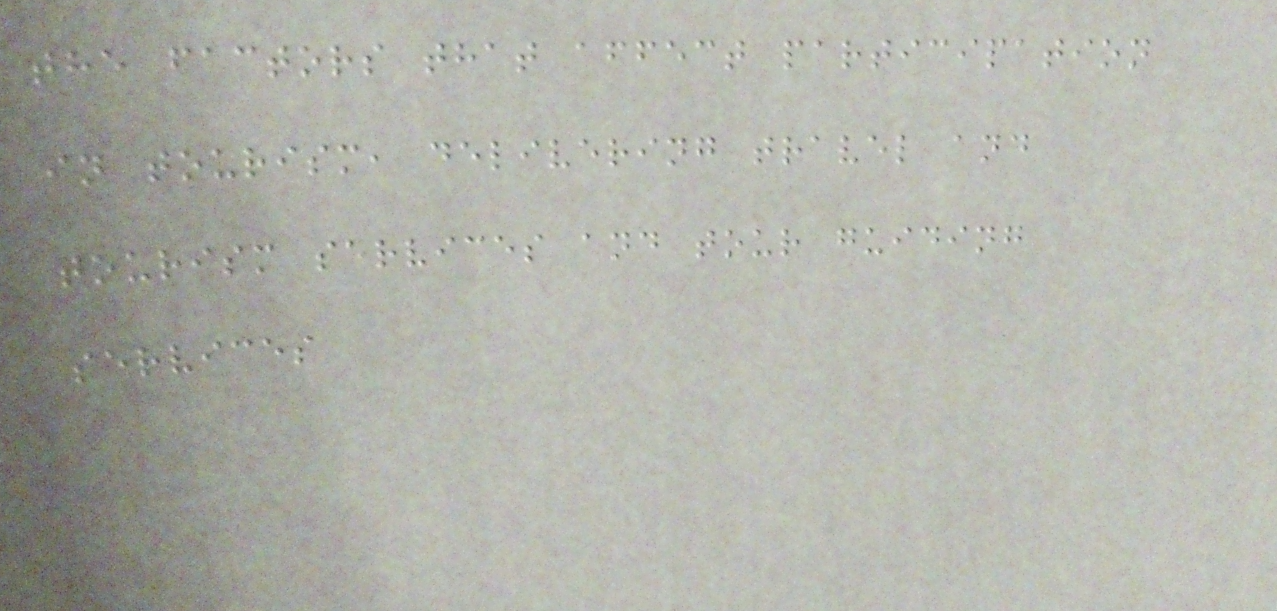the factors that affect participation
in tourism, delivering travel and
tourism services and tour guiding
services
